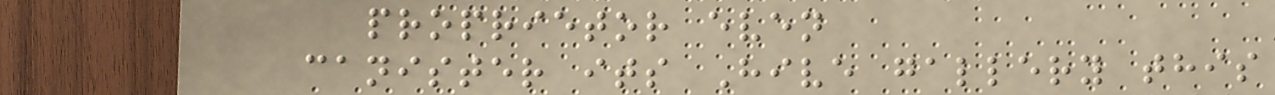proprietor even
canister its Hive gallery this
